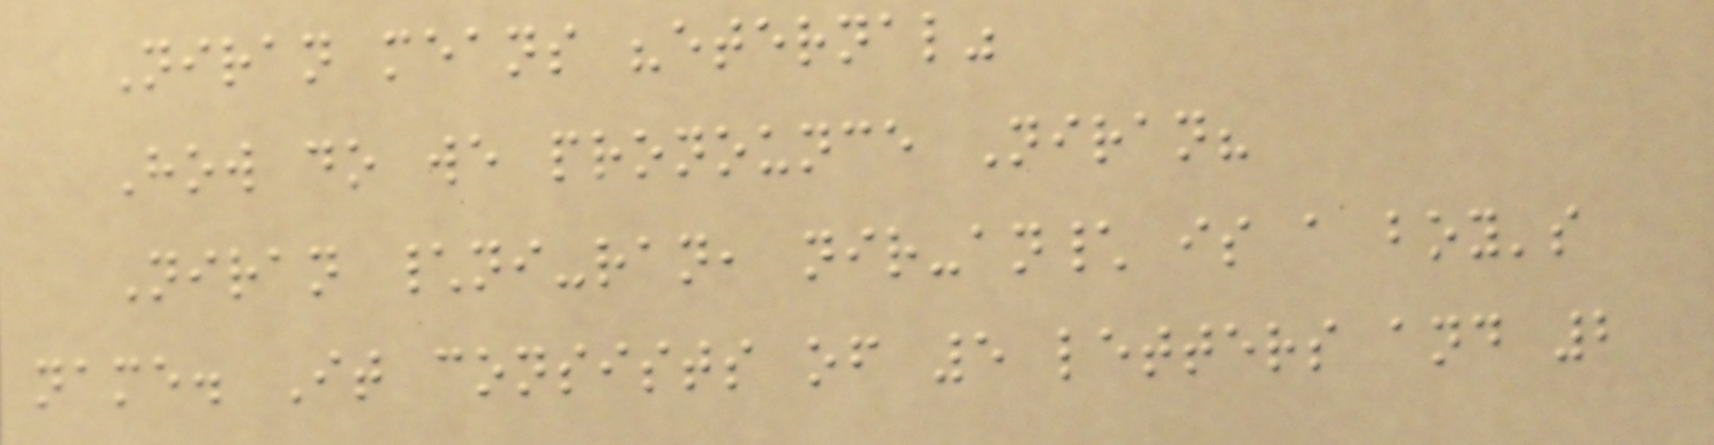Niran means "eternal"
How do we pronounce Niran?
Niran \ni-ran, nir-an\ is a boy's
name. It consists of 5 letters and 2
